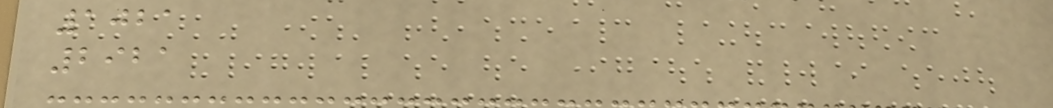1021
2921
